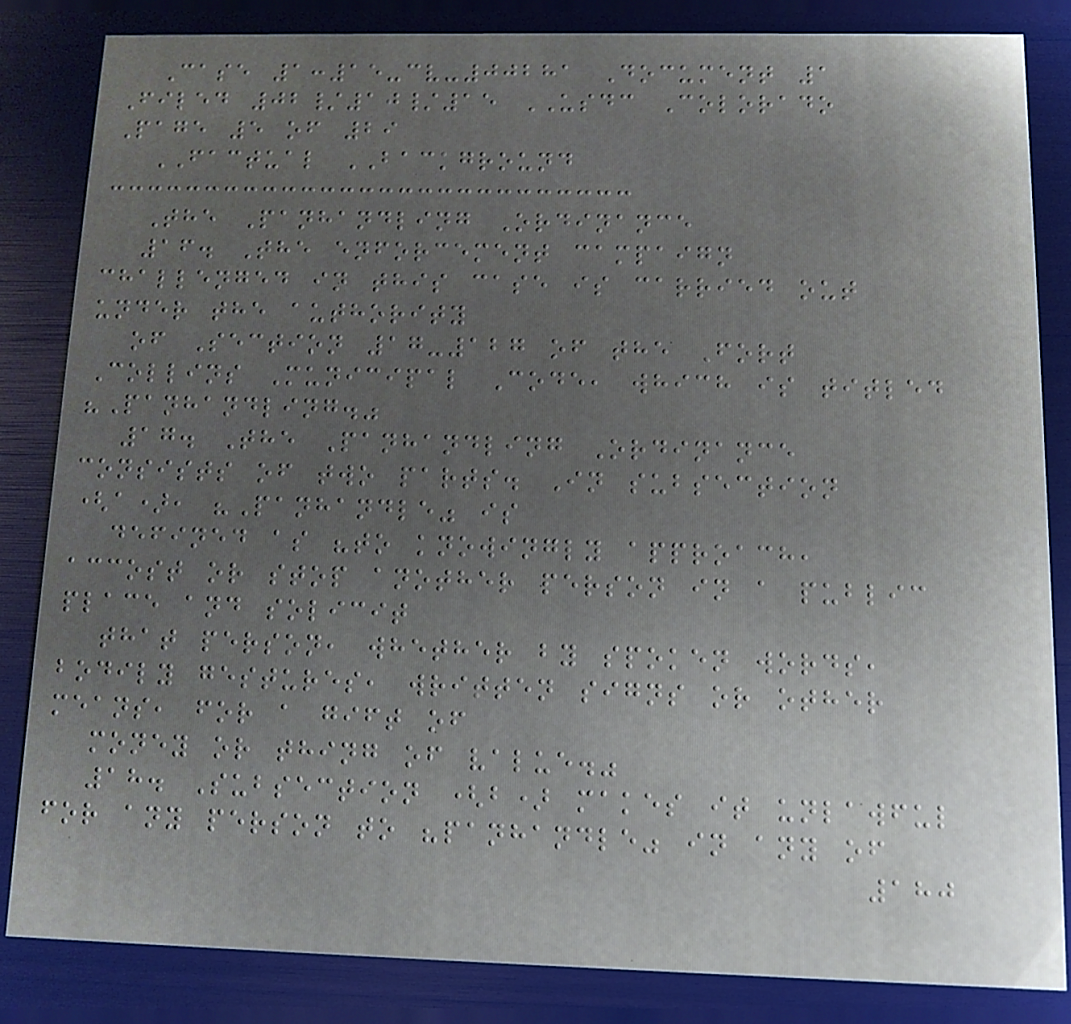Case 1:15-cv-00281 Document 1
Filed 02/10/15 USDC Colorado
Page 5 of 29
FACTUAL BACKGROUND
The Panhandling Ordinance
16. The enforcement campaign
challenged in this case is carried out
under the authority
of Section 17-127 of the Fort
Collins Municipal Code, which is titled
"Panhandling."
17. The Panhandling Ordinance
consists of two parts. In subsection
(a), "Panhandle" is
defined as "to knowingly approach,
accost or stop another person in a public
place and solicit
that person, whether by spoken words,
bodily gestures, written signs or other
means, for a gift of
money or thing of value."
18. Subsection (b) makes it unlawful
for any person to "panhandle" in any of
180
